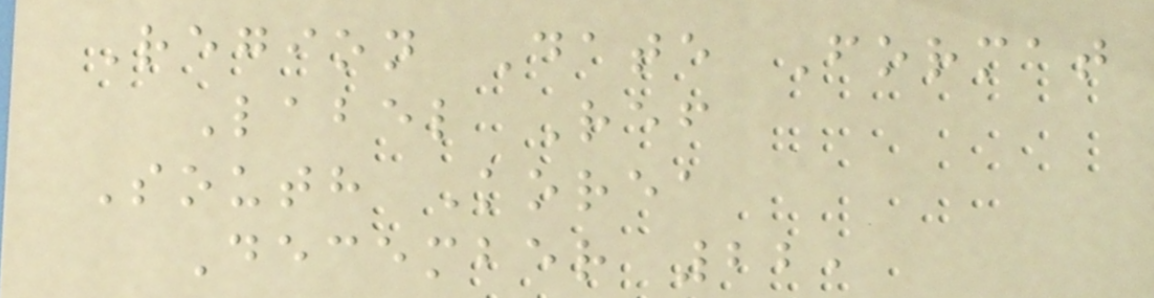Region Date Format
Label Ref
South Korea
December 22,
